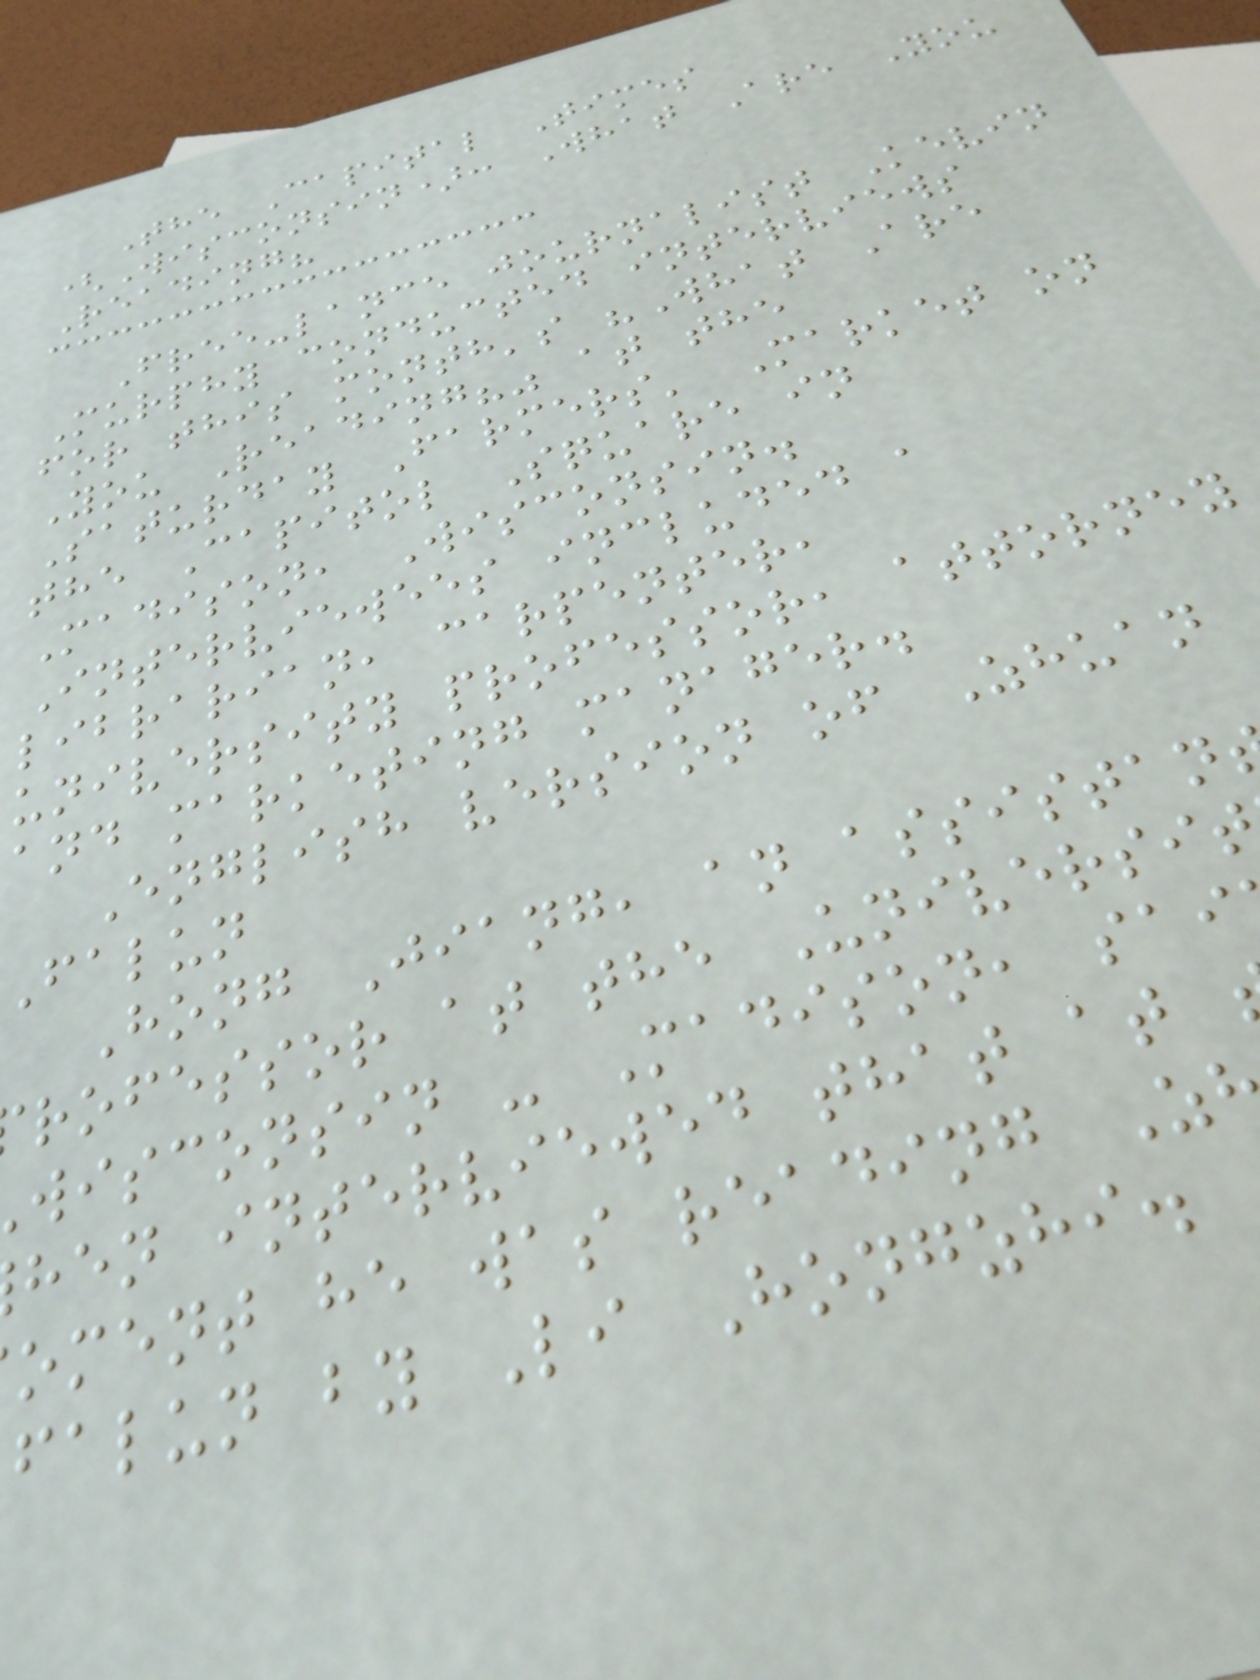The Capital Times
(Wisconsin): What Are You
Reading?
Free-lance journalist Kevin
Murphy conducted interviews
for this month's "What Are
You Reading?" at the
Saturday Farmers' Market on
the Capitol Square in
Madison, Wisconsin.
Interviewees included a
librarian, carpenter,
university professor, attorney
and marketing manager.
English version of Zhuan
falun
Hong Jiang, an assistan
rofessor at the Universi
wisconsin - Madison, sai
hen interviewed that at
oment he was reading Z
falun by Li Hongzhi.
